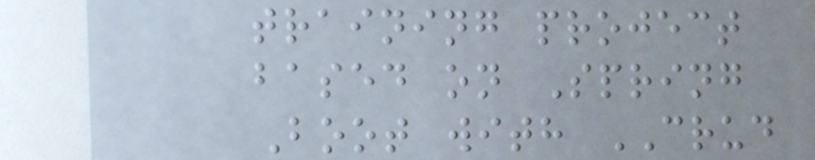training project
based on Spring
Boot with CRUD
